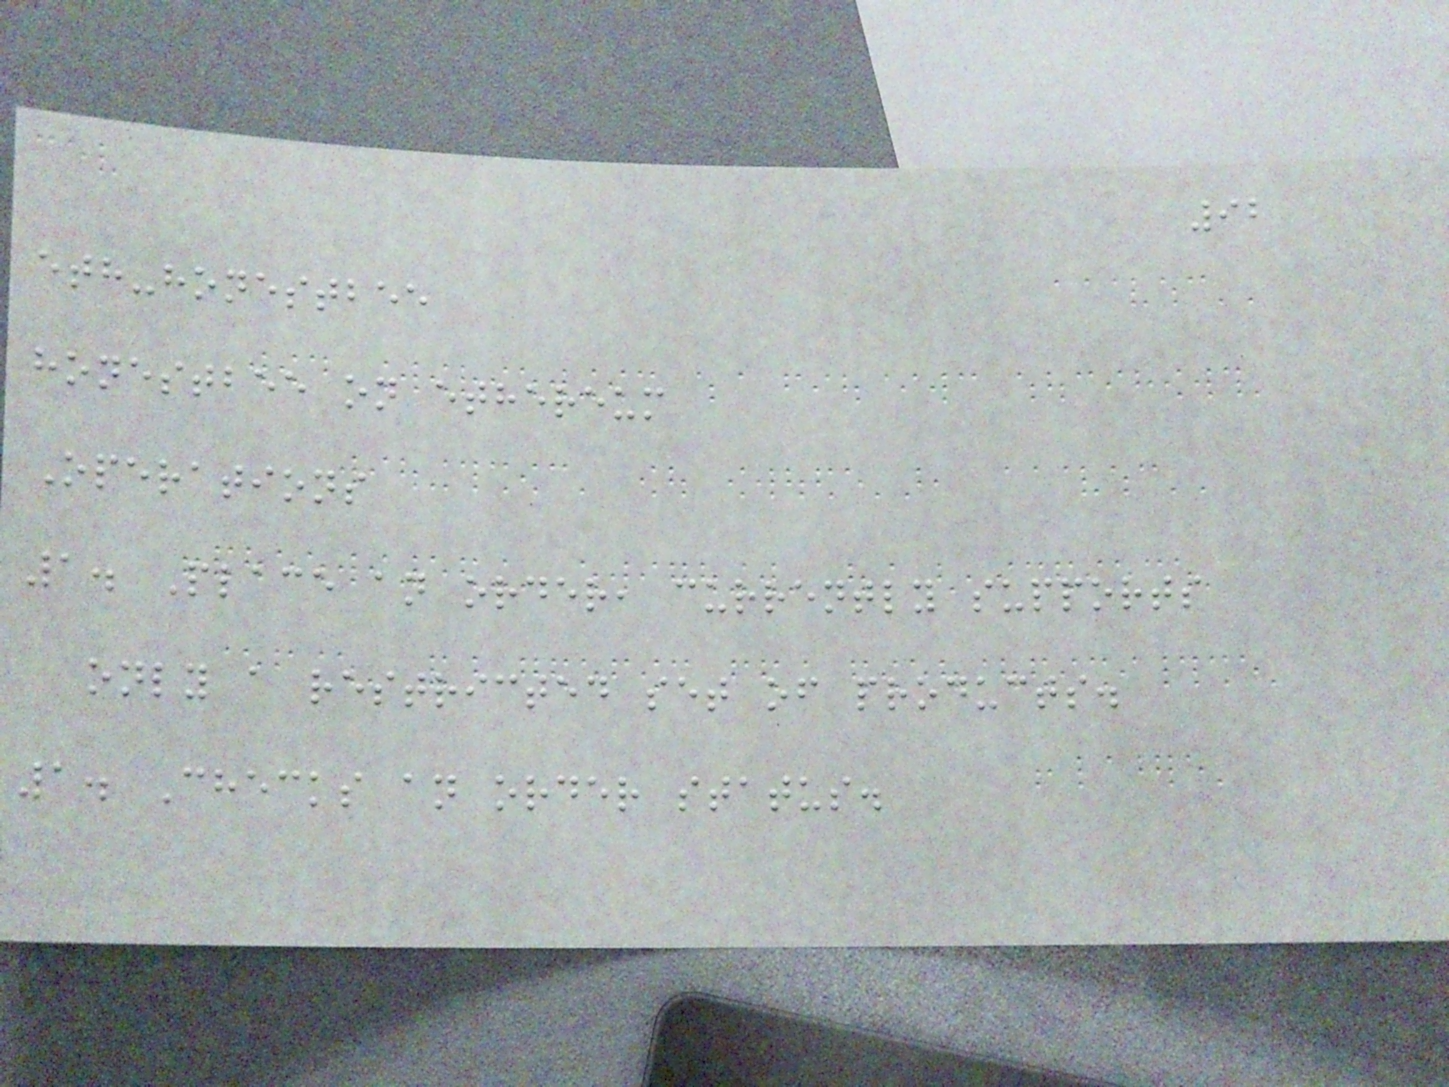92
eth-honestbee
honestbee on ethereum
Operations
1. Place an order, currently supports
only a restricted set of products.
1. Checks an order status.
